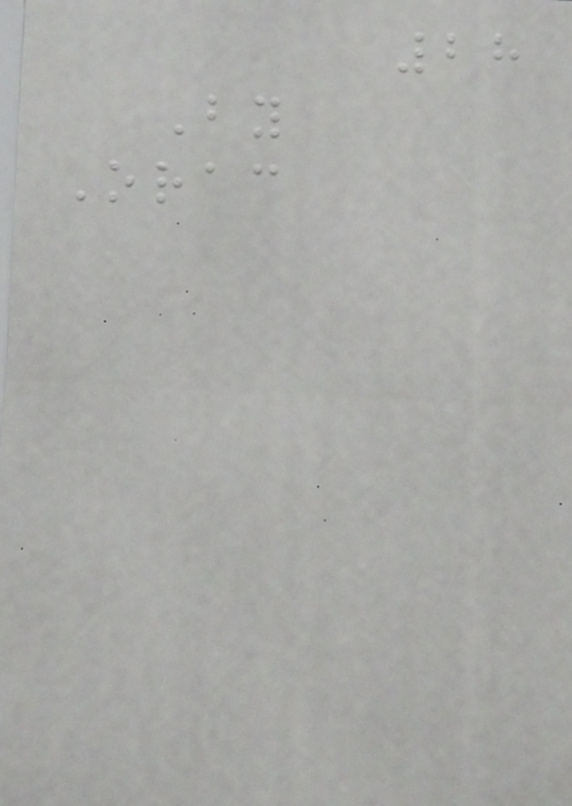28
By
Orac
